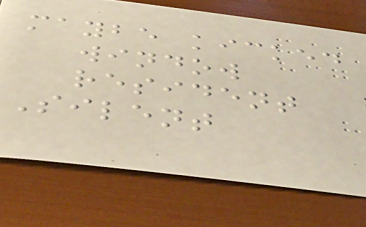maybe kicked
window
resident
Silent
